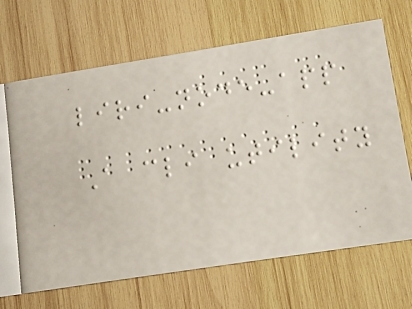liri-node-app
A cli utility
